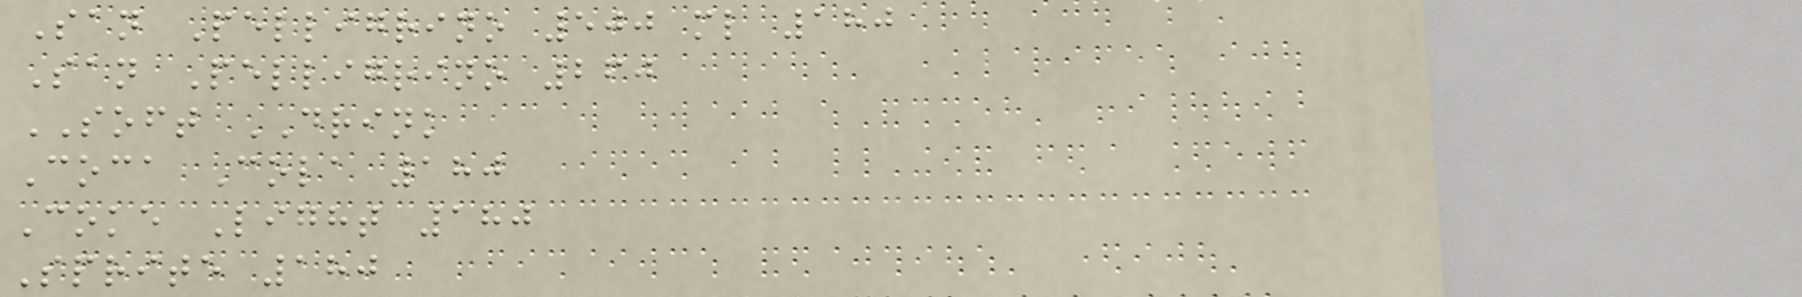San Pelligrino 500 ml 180
San Pelligrino 260
SOFT DRINK
Coca Cola 180
Coke Light 180
Sprite 180
